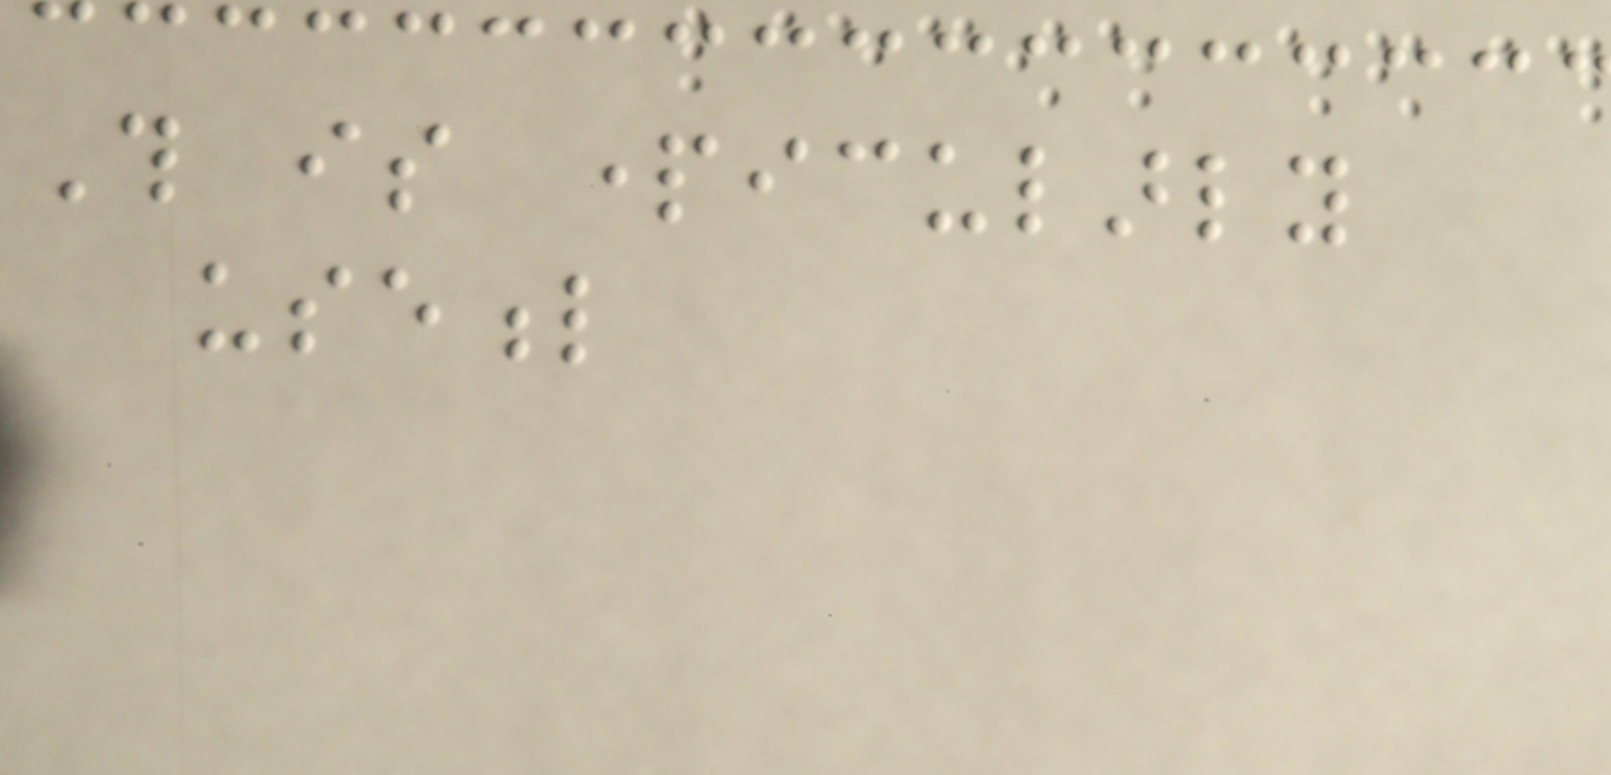This is particularly
useful
